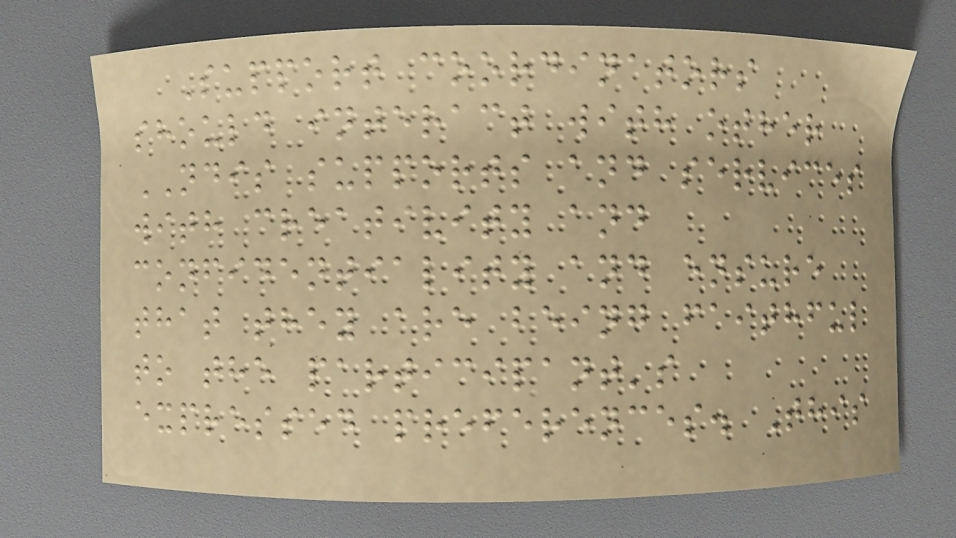Support coordinators
should interact with other
NDIS supports and services
with creativity and
confidentiality and ensure
that they are being faithful
to the participant's
expressed preferences. This
